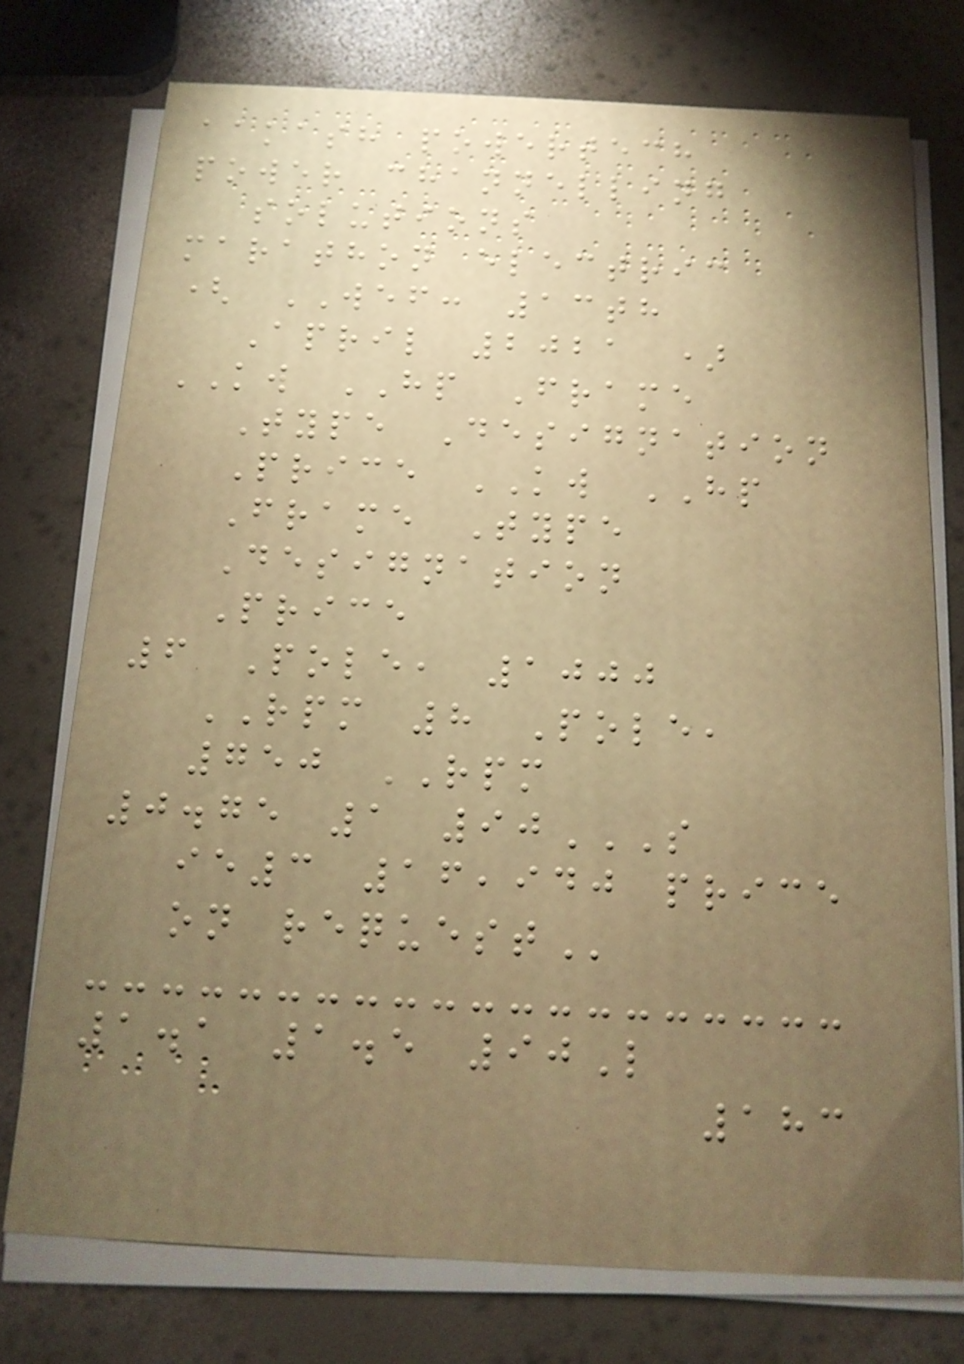aakash powertech
power channelling
solutions
marathon electric
( WEF: 13th
April 2021 )
KW HP Frame
Type Designation
Price KW HP
Frame Type
Designation
Price
6 Pole, 1000
RPM 8 Pole,
750 RPM
0.75 1 90S
IE3 16,940 PRICE
ON REQUEST
1.1 1.5 90L
183
